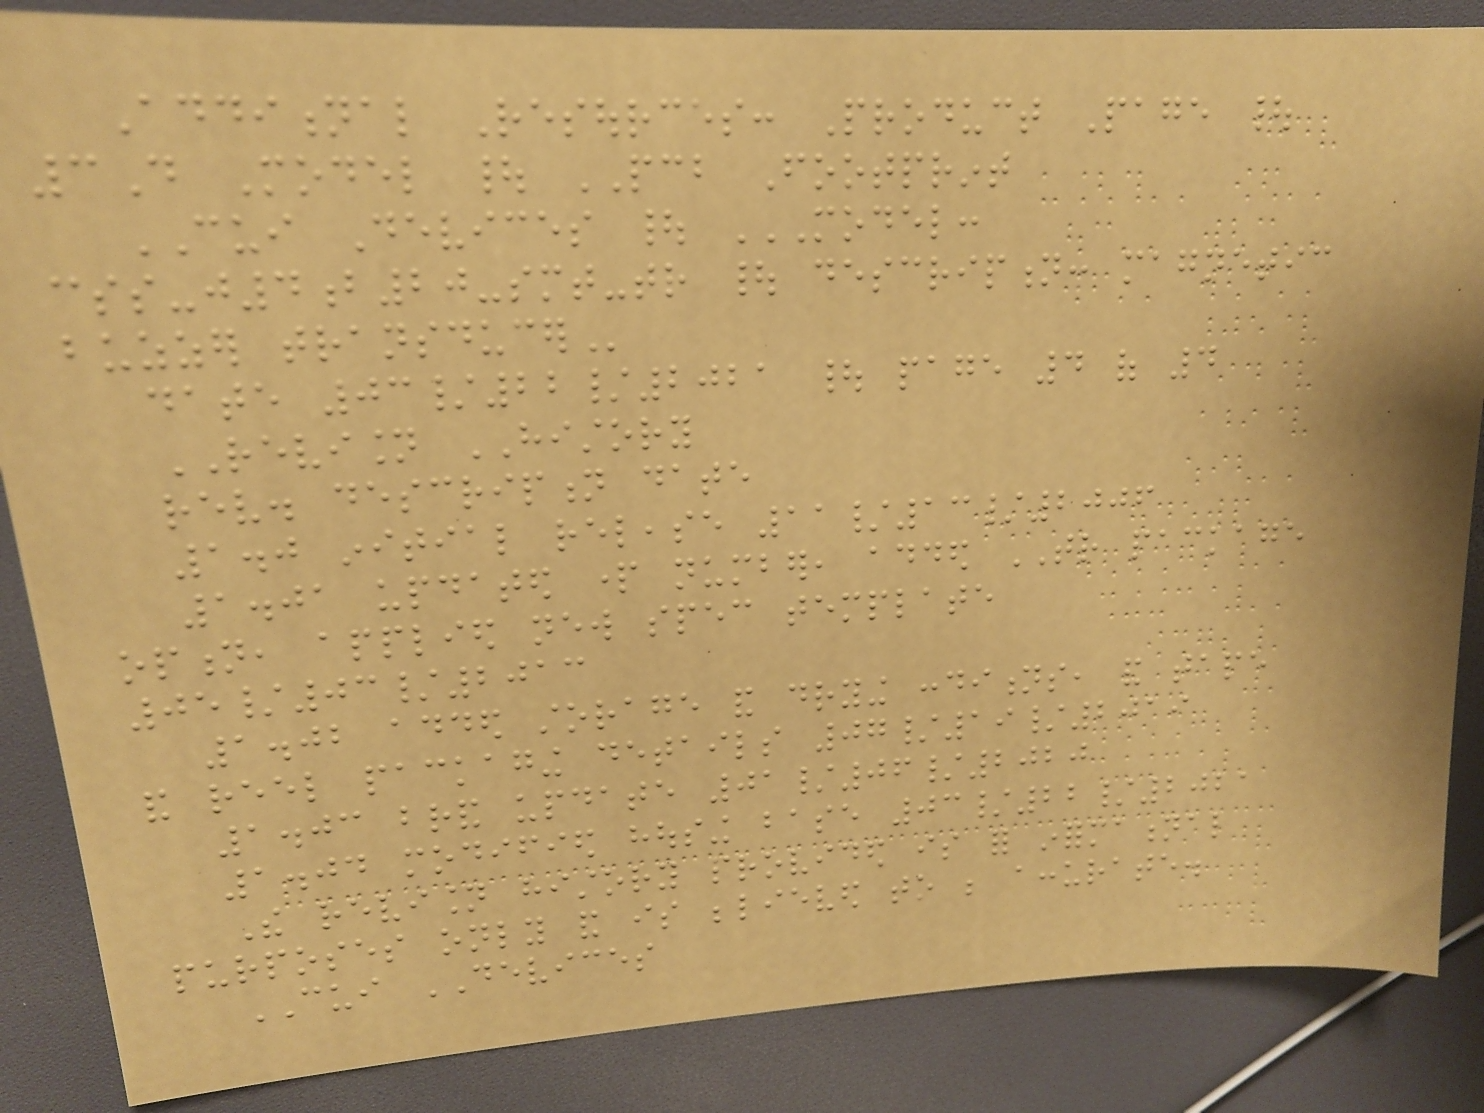Additional Resources: Product Page |
3D Model | PCB Footprint
CUI Devices | MODEL:
CSS-J4B20-SMT-TR | DESCRIPTION: MAGNETIC
BUZZER TRANSDUCER
date 03/22/2021 | page 4 of 4
REVISION HISTORY
rev. description date
1.0 initial release 11/13/2006
1.01 updated part number, added TR package
option, applied new spec template
05/03/2013
1.02 added storage and drying conditions, and tape
and reel packaging details 07/19/2019
1.03 brand update 01/06/2020
1.04 modified housing base 03/22/2021
The revision history provided is for informational
purposes only and is believed to be accurate.
CUI DEVICES
